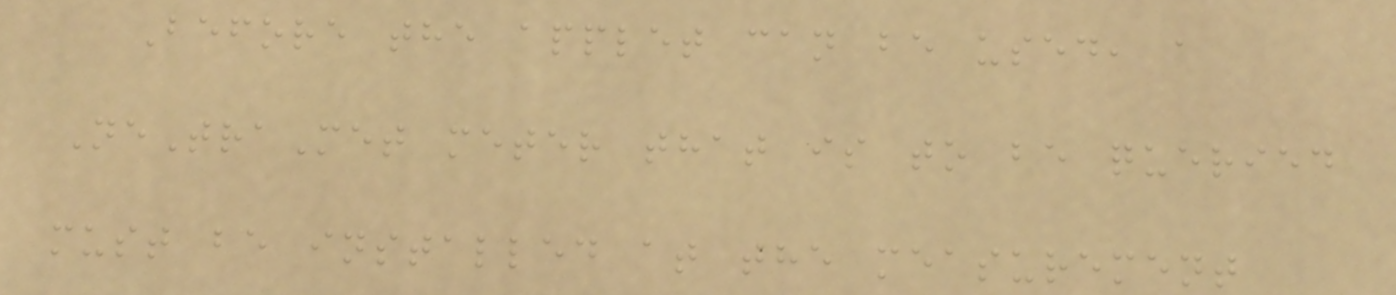Before the applet can be used, a
NeTraMet meter that is to be queried
must be installed at the measurement
